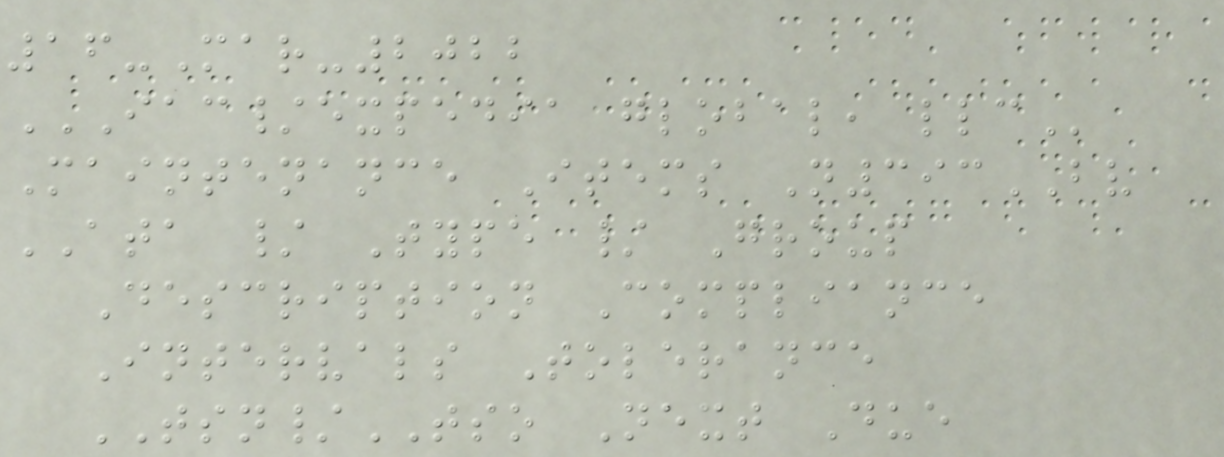16-Mar-2022
IAC/EXPEDIA GLOBAL, LLC
Maintenance Items N393BV
ATA / Type / Group
Description Compliance
Intervals Tolerance
TSN/TSO Next Due
